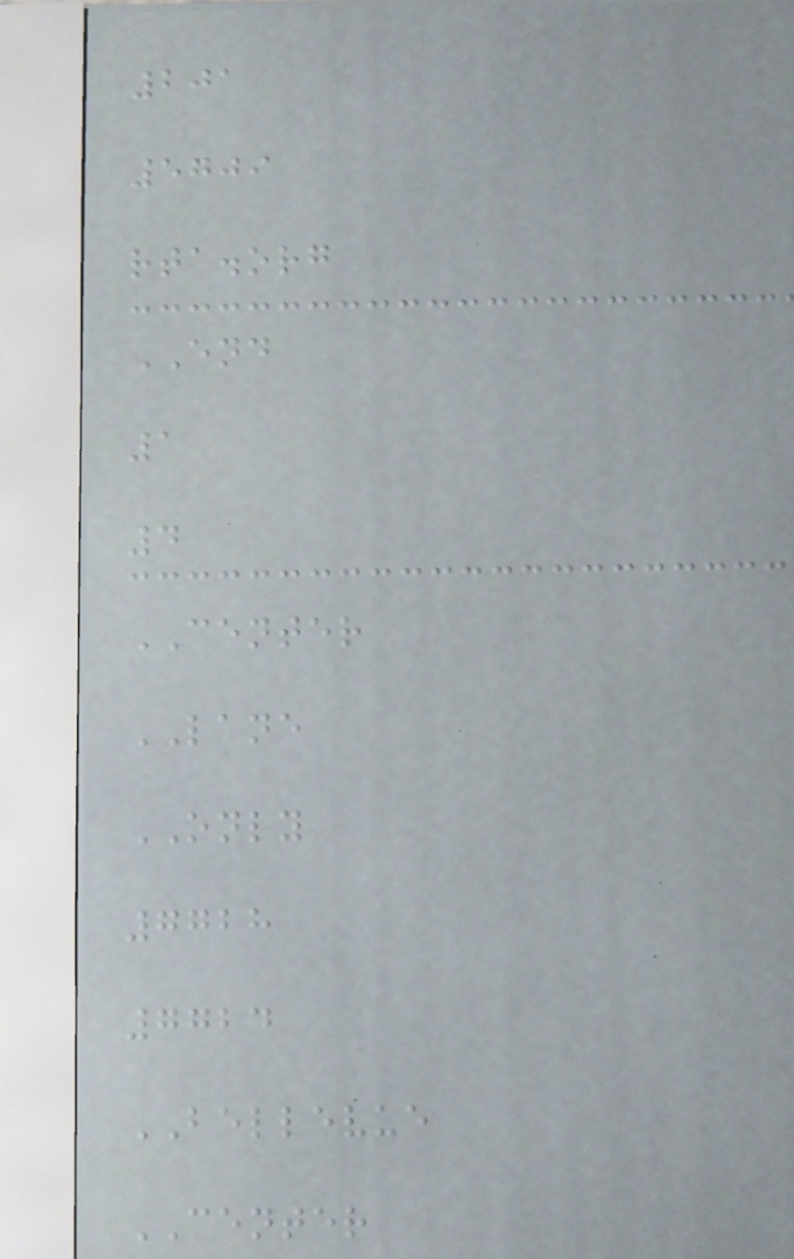201
5709
rta.org
END
1
4
CENTER
LANE
ONLY
7728
7724
BELLEVUE
CENTER
